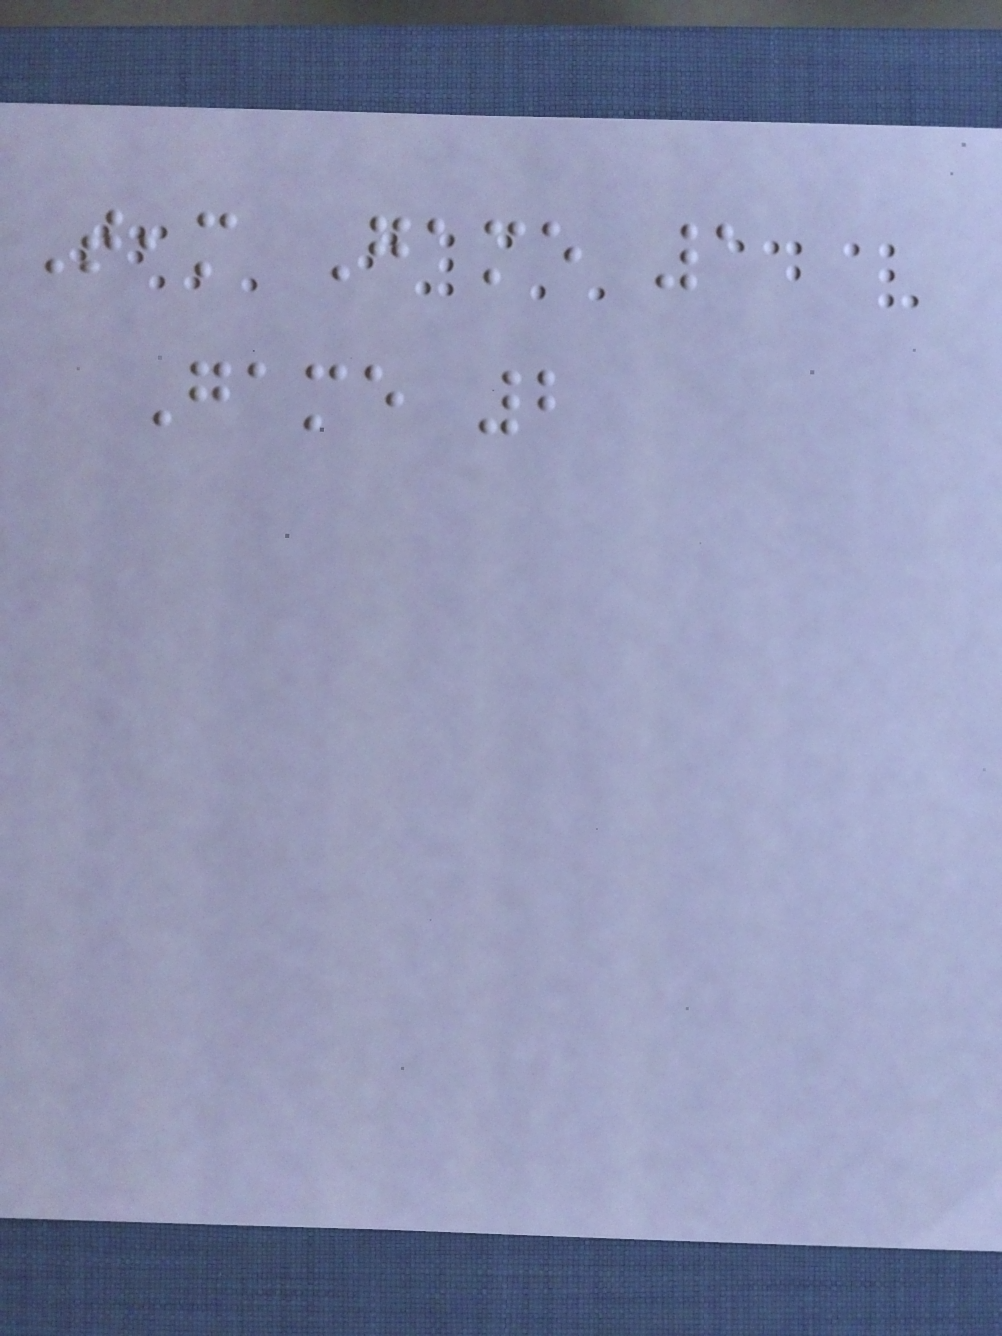Team Game 1
Game 2
